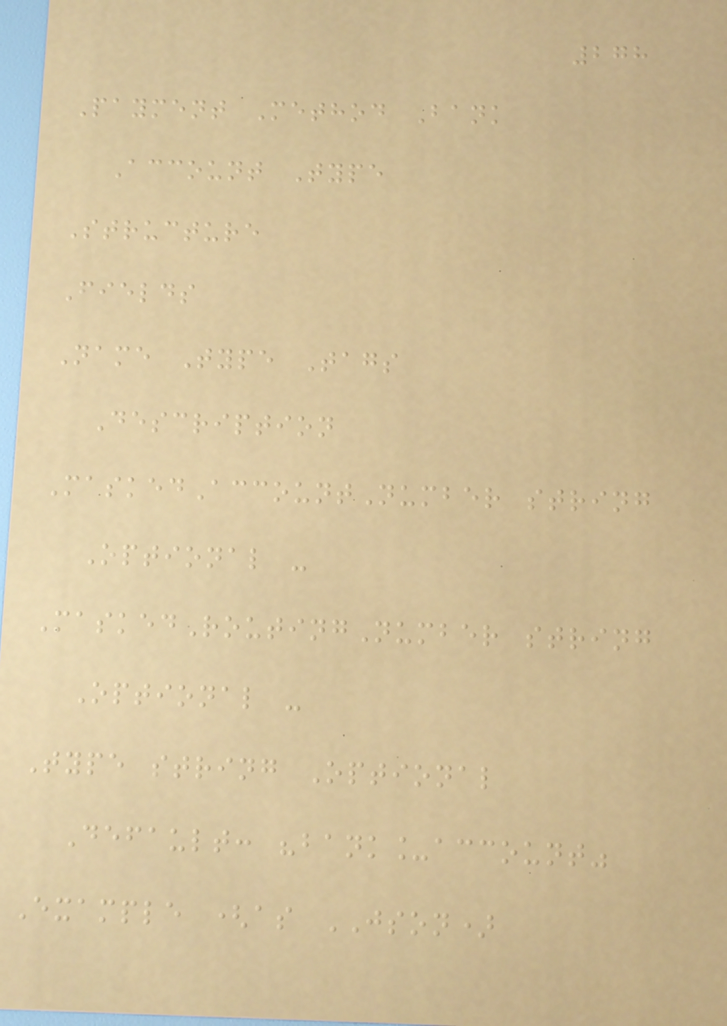278
Payment Method Bank
Account Type
Structure
Fields
Name Type Tags
Description
MaskedAccountNumber string
Optional -
MaskedRoutingNumber string
Optional -
Type string Optional
Default: "bank_account"
Example (as JSON)
